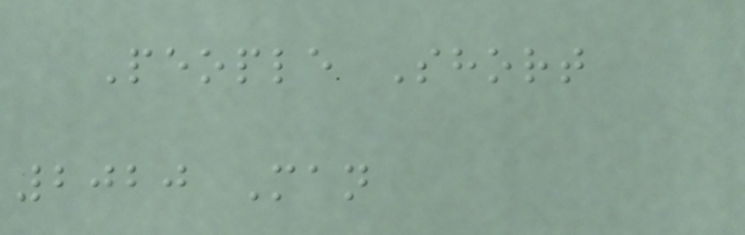People Short
2020 Man
